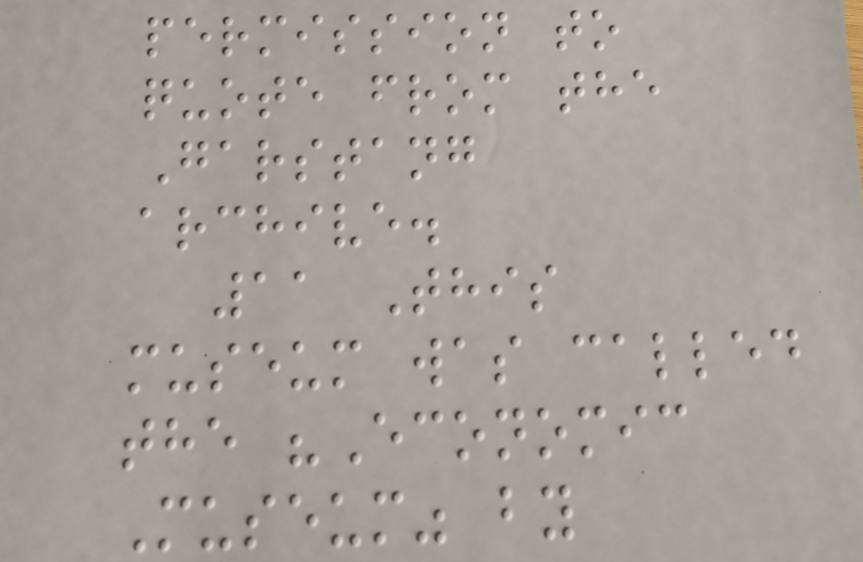permission to
quote from the
Garstang
archive.
11 This
museum was called
the "Economic
Museum" by
